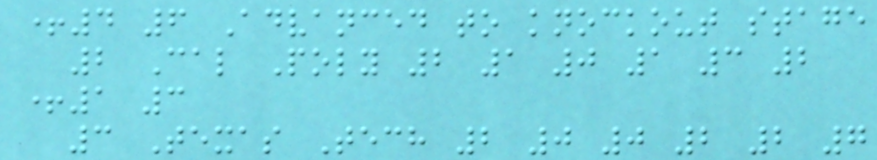+4 6 Advanced to knockout stage
2 Cal Poly 2 1 0 1 3 2
+1 3
3 Texas Tech 2 0 0 2 2 7
